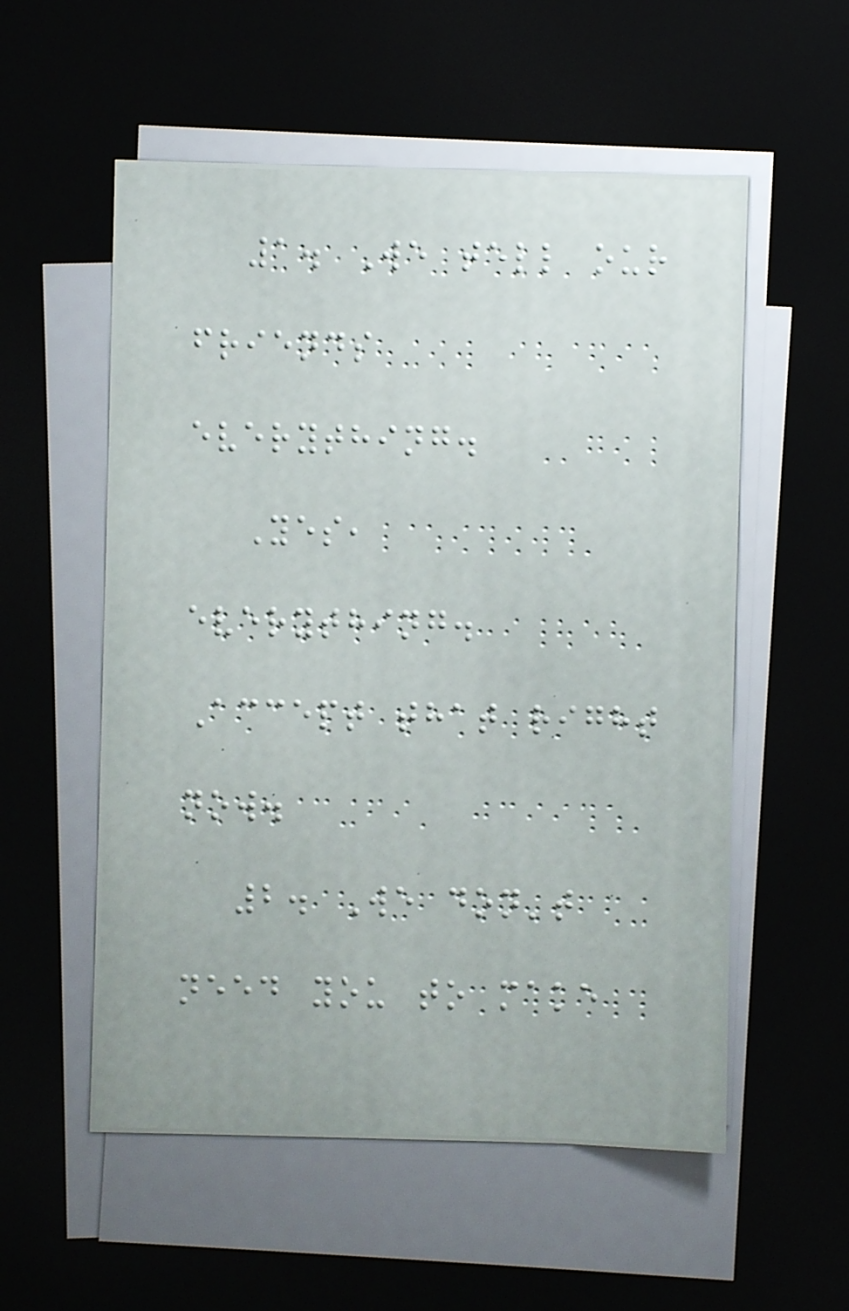1. We tell our
friends
everything.
Yes,
everything.
Accept that right
now.
2. We don't
need you to make
